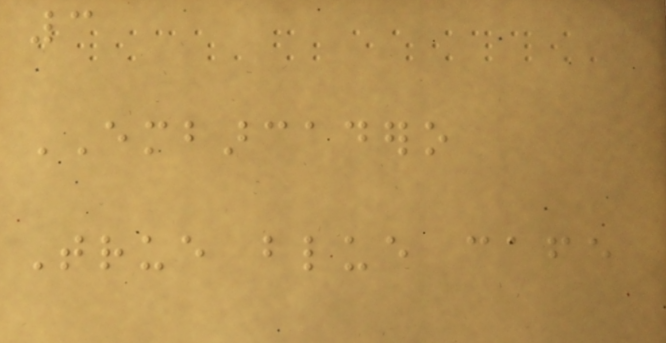3
EMBARCADERO
True blue cafe
